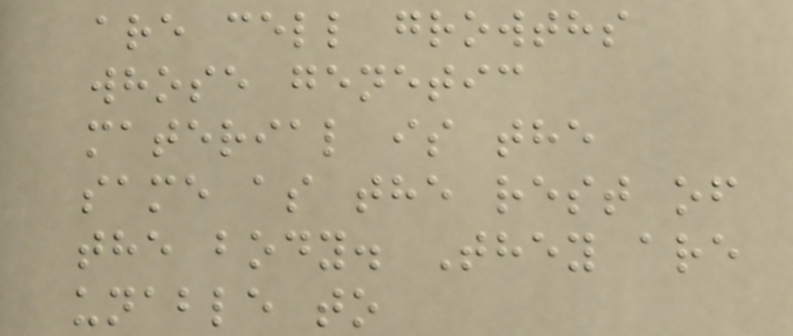are cell growths
whose genetic
material is the
same as the rest of
the body. They are
unable to
